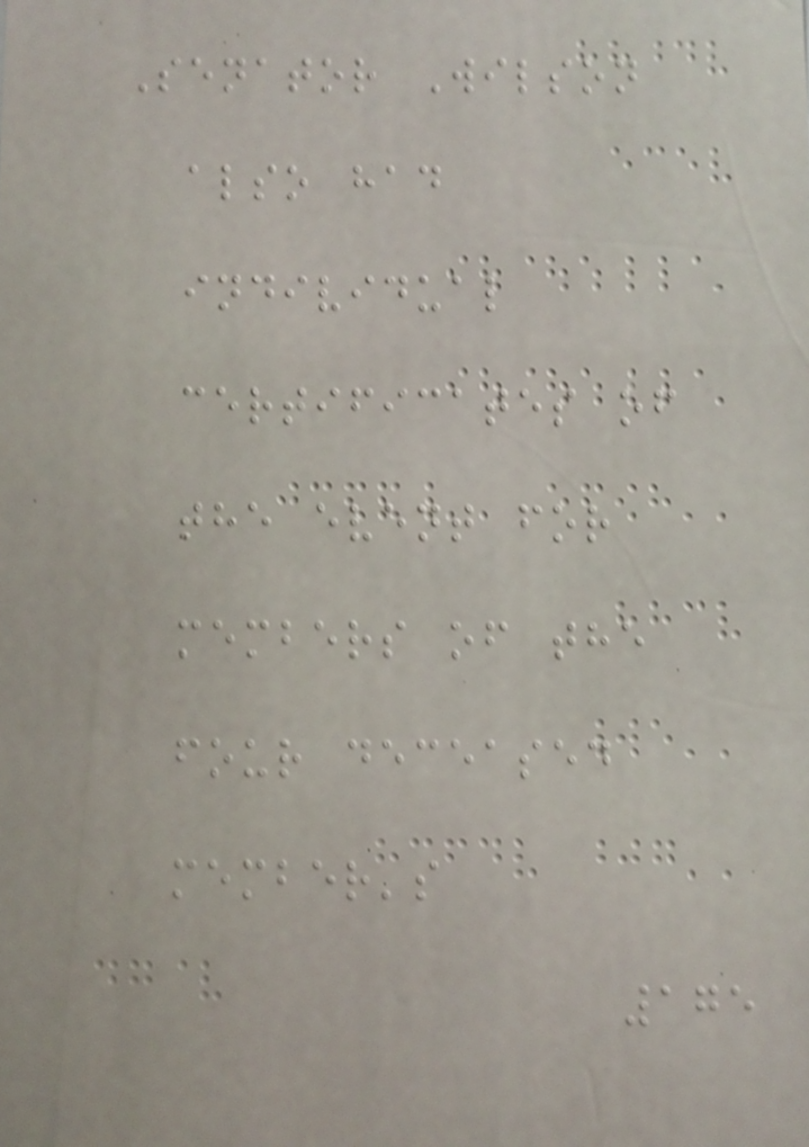Senator Wilson
also had
individual
certificates of
the event for
members of the
four deceased
member's
175
